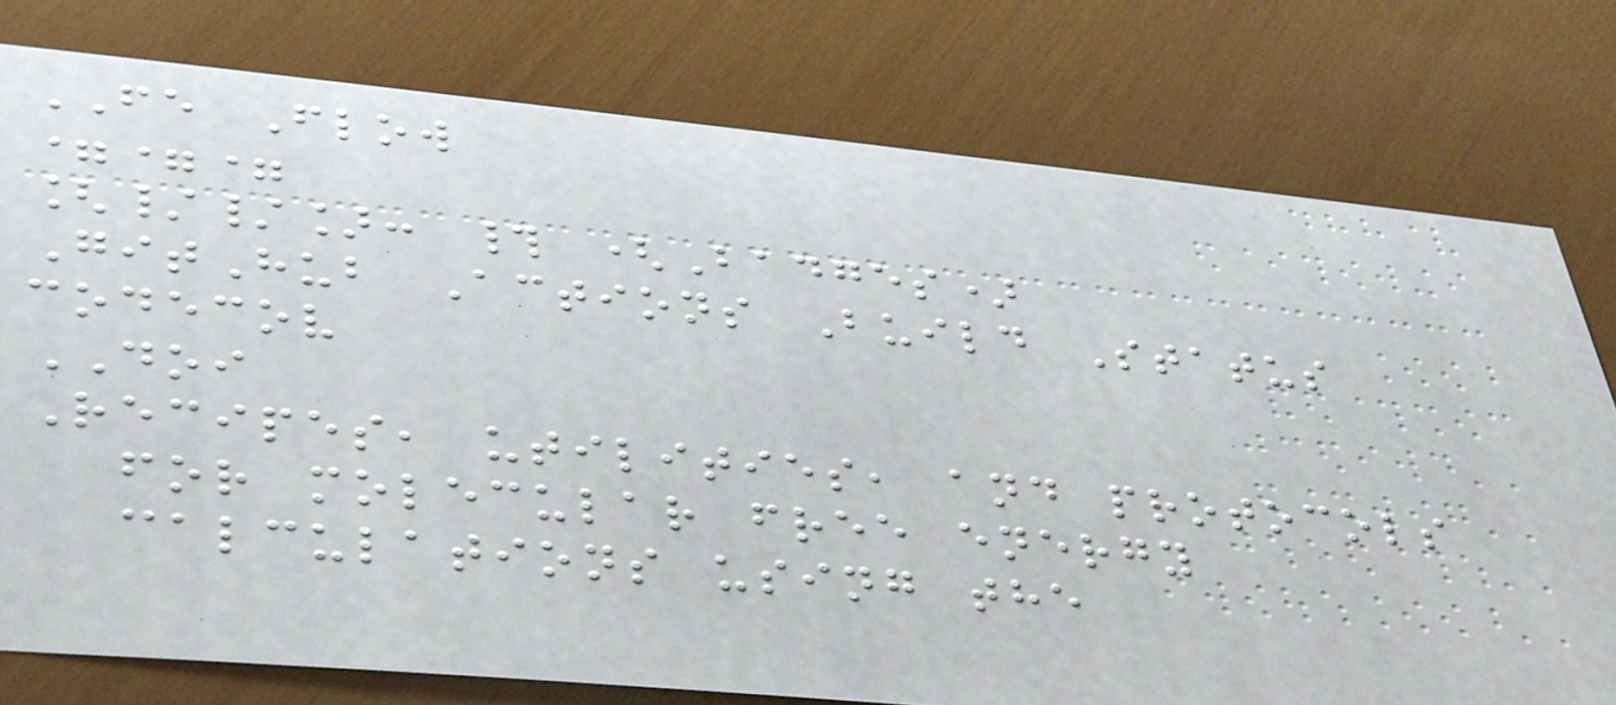FE Flow
===
[//]: # (Badges)
GitHub Actions Build Status
codecov
DOI
Recipes, utilities, and protocols
for molecular free energy
calculations using the
